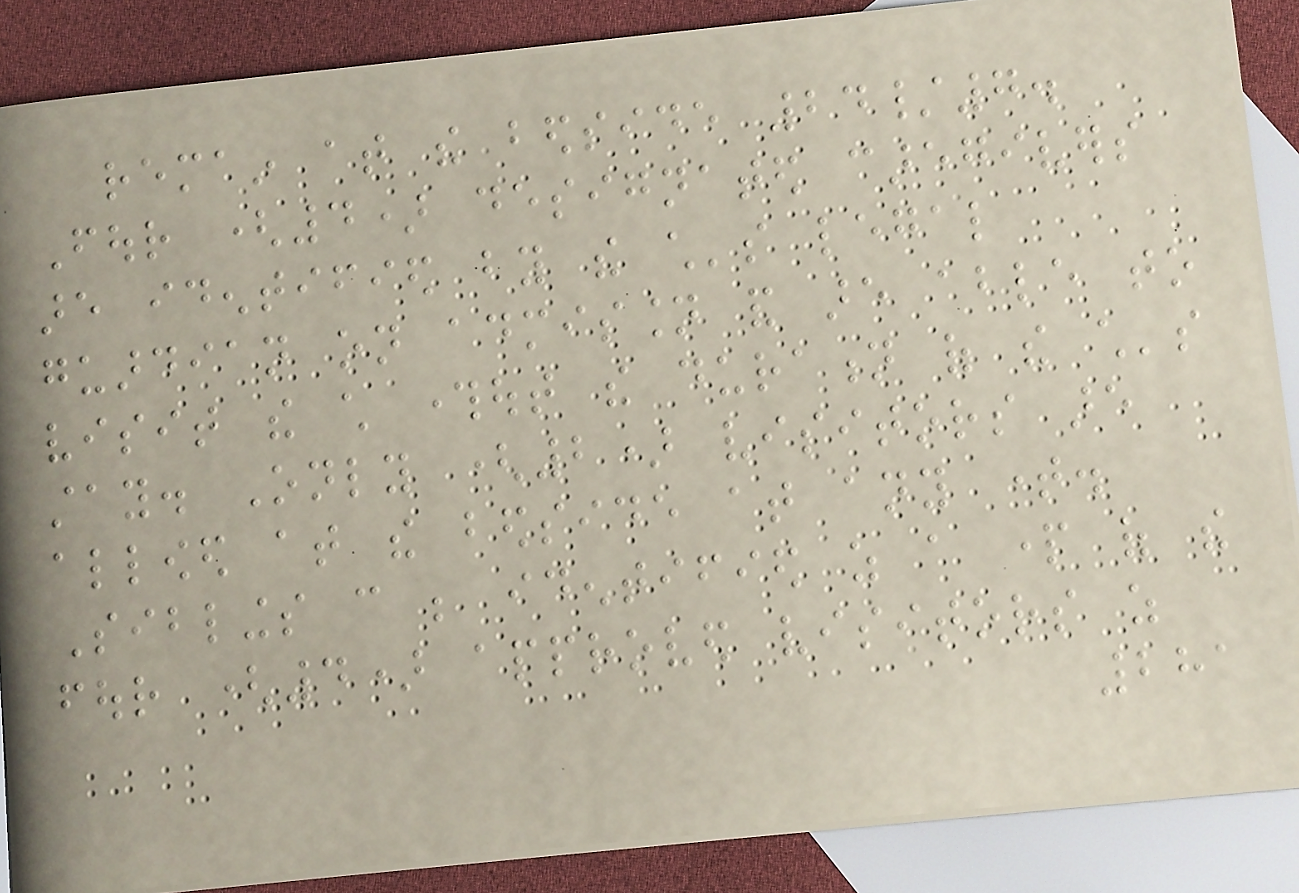remain at the bedside 24/7.
Four (4) designated caregivers
are identified by the child's legal
guardian on admission and are able to
visit the child throughout the duration of the child's
stay. Only (2) visitors are
allowed at the bedside at any time.
Siblings can be identified as a part of the
four (4) approved visitors as
281
